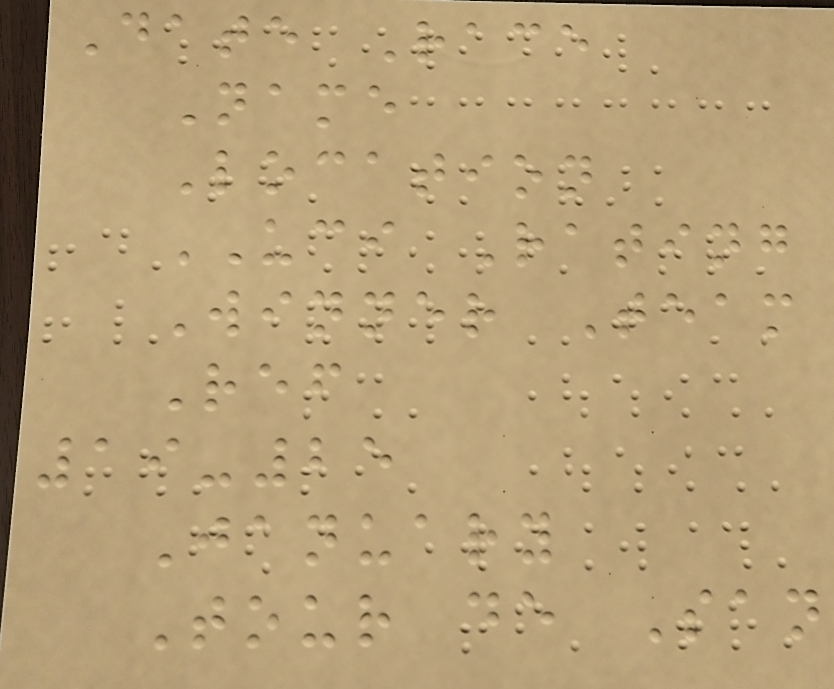Date Race
Name
Location
UCI Rating
Winner Team
Ref
19-25
January
Tour de San
